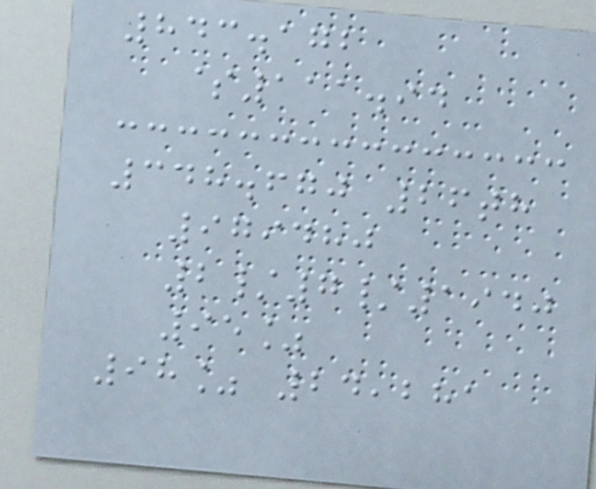843.172
$111.94
348.670 26th
979480
2/7/1940
95%
98% 24,281
